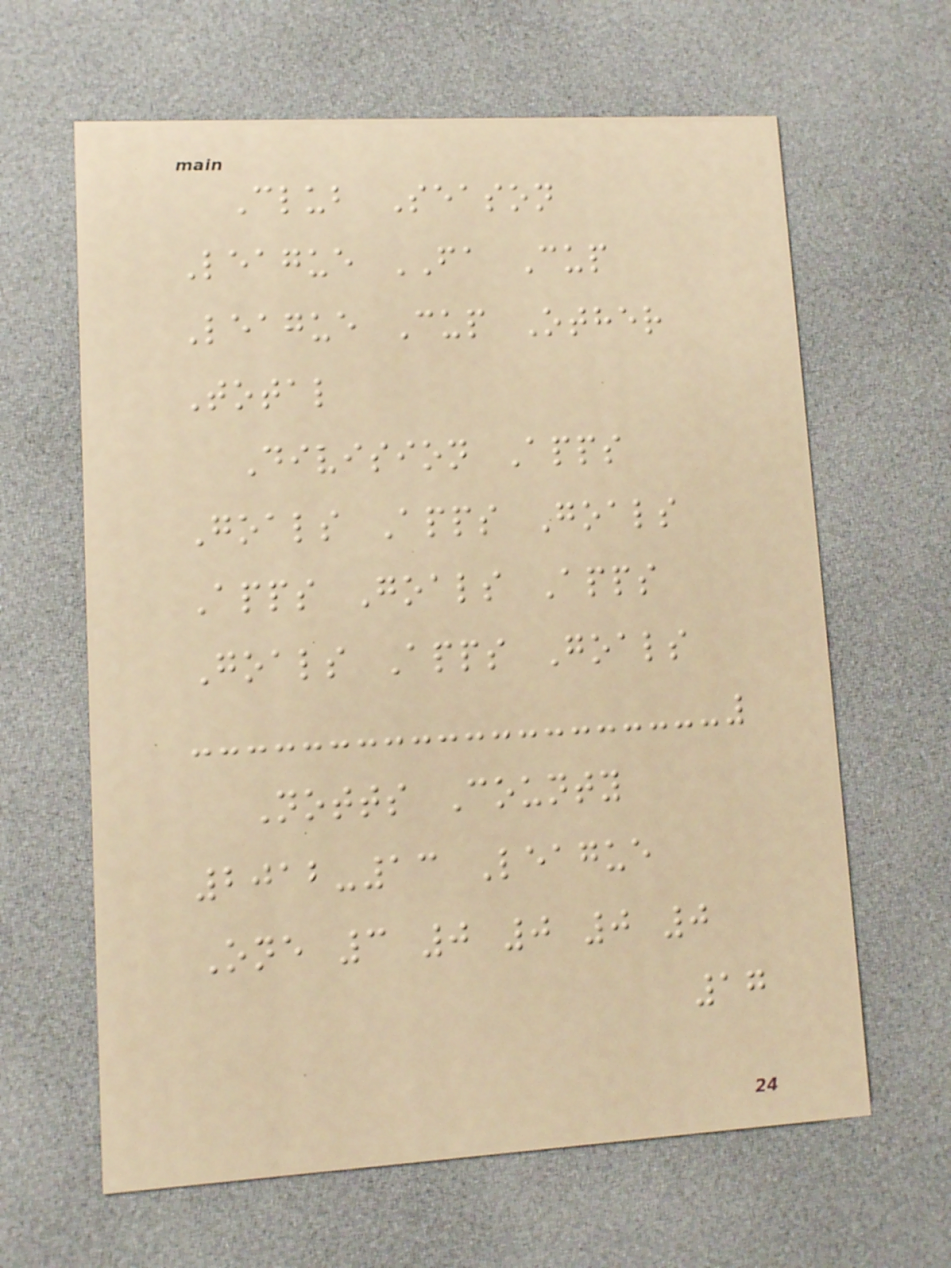Club Season
League FA Cup
League Cup Other
Total
Division Apps
Goals Apps Goals
Apps Goals Apps
Goals Apps Goals
Notts County
2012-13 League
One 3 0 0 0 0
17
